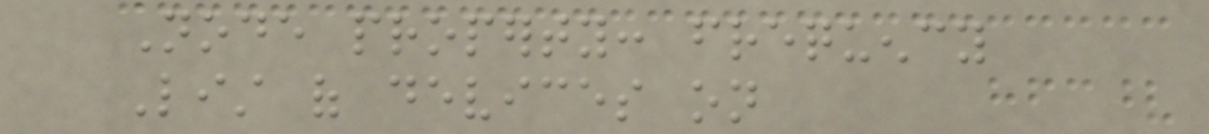Node property: frequency
List of devices on
